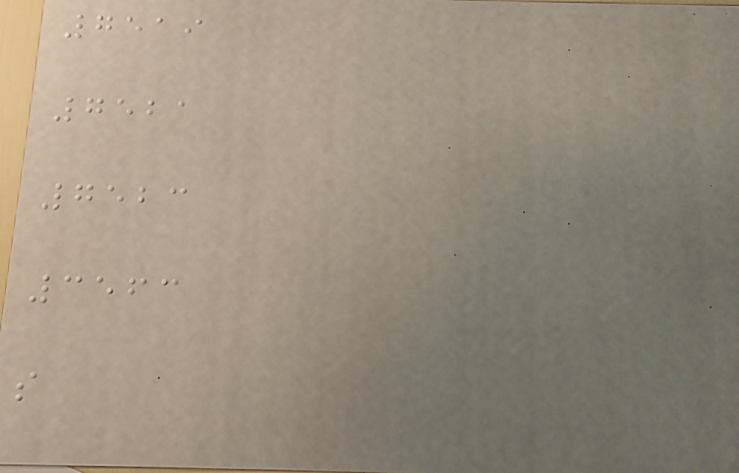7519
7521
7523
3563
s
